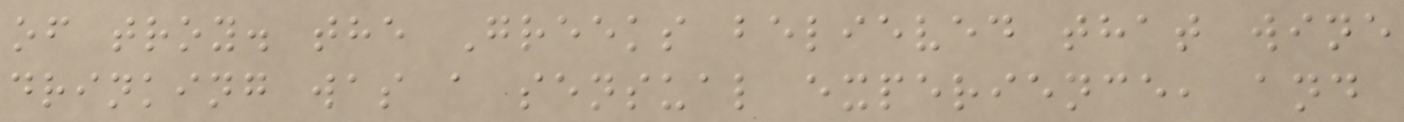of troy. the Greeks believed that wine
drinking was a sensual experience, and
